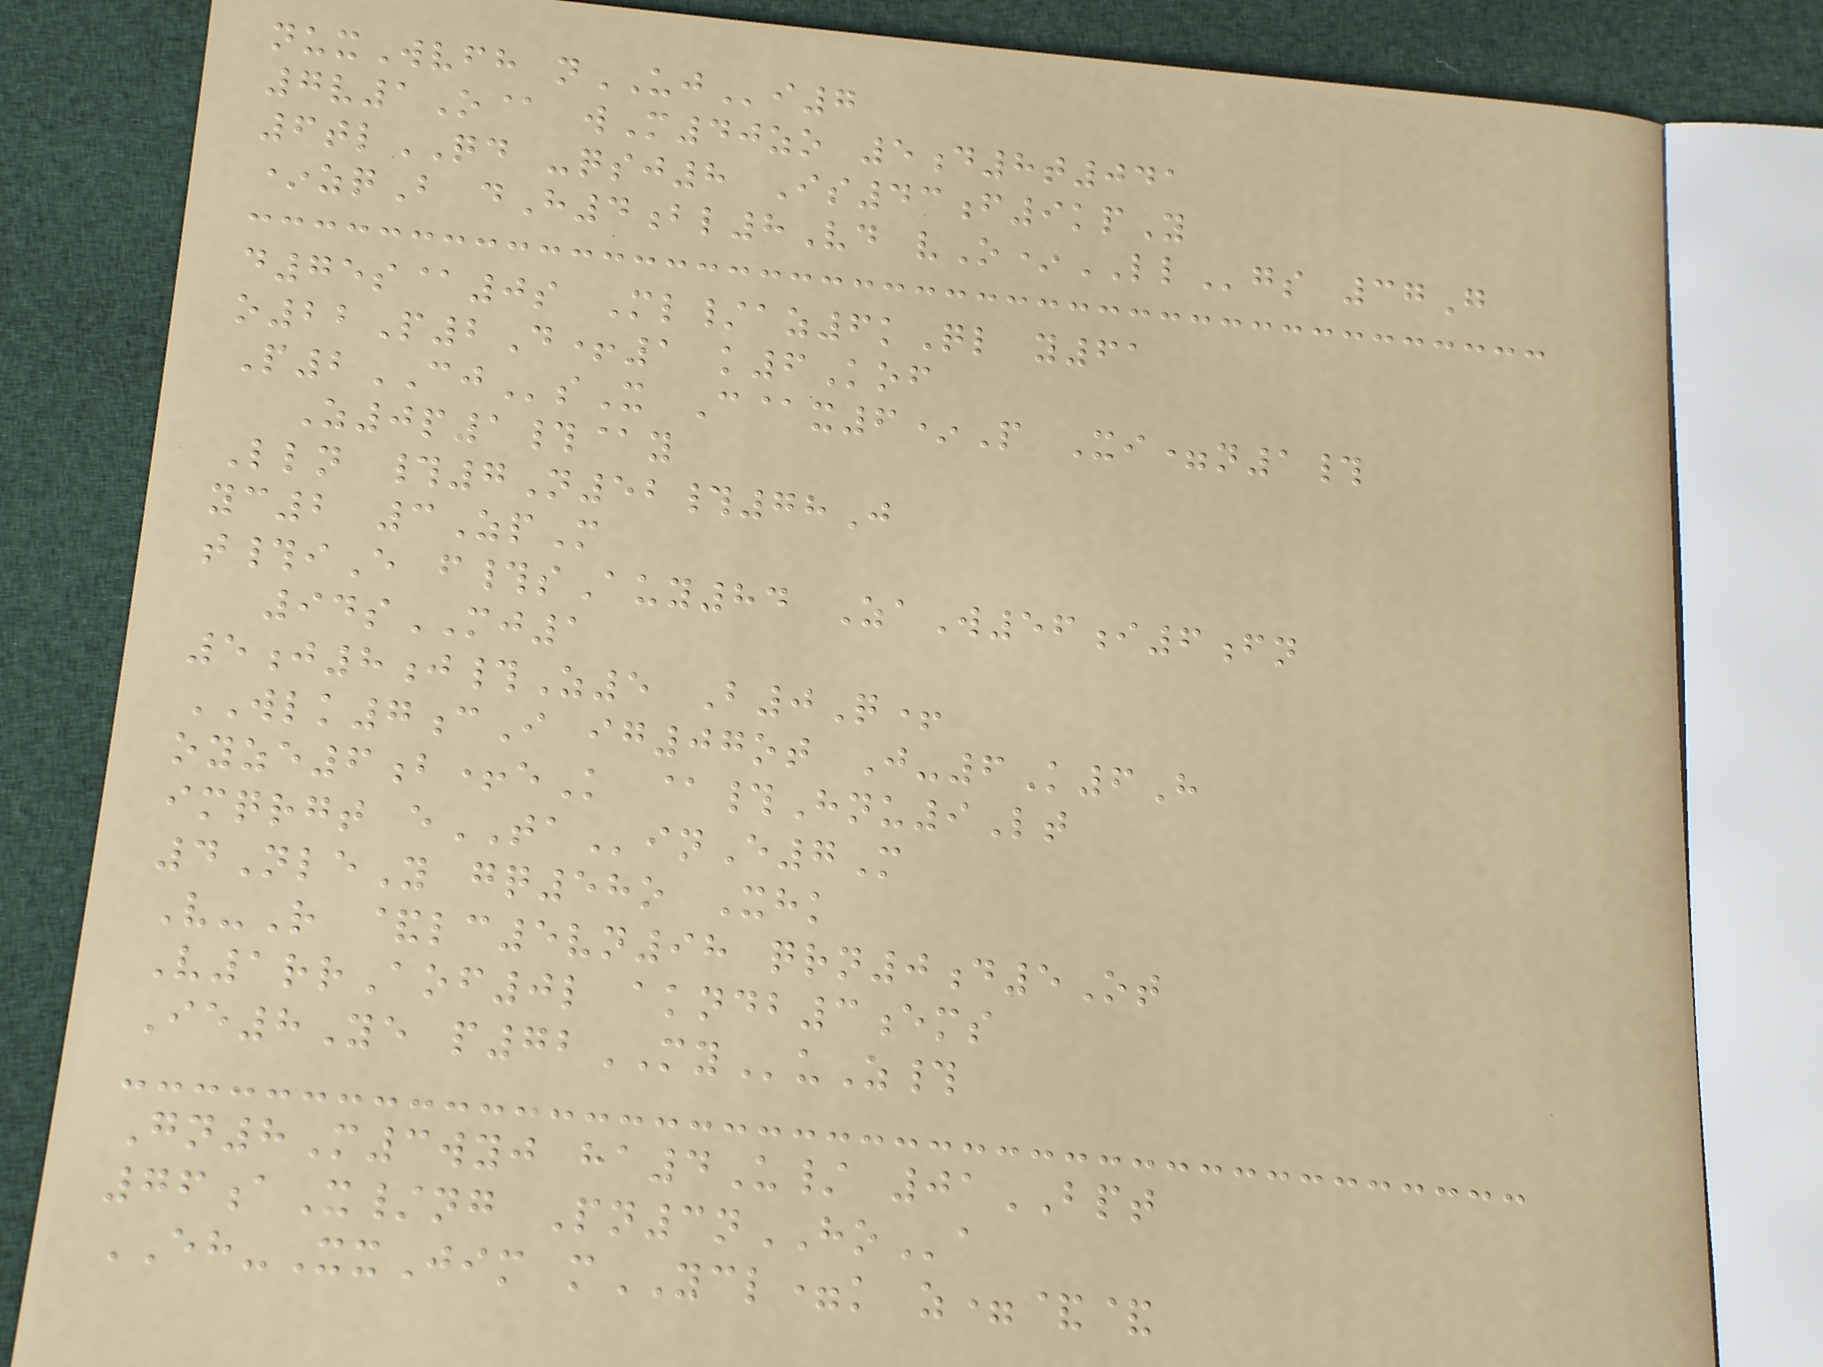nuxWvfh nUJi7
7v1O@ wM40zo 5d8t041
6tlQD -qsj8 Is43f9kpY
*zqB dH4bl8Vd vO*LLgs 37G
d75s@0s Ml/az6kQl y61
o22P2D+1 k6Kof
P2CJsX C@x6*P Xi=n1#
Z0p1#@y
Lln #7N52#78J
yc2 3ZpM
t#iE f#sAuy84 ZaW56i6fn
94sMJ1
5j8j#Z5 B0Q+
WLK7cI ig07ot J-6K6H
oyze6b+eK @#Hnu9Lt
imqrgt eTAinE7M
4NleY gq58o Xhk
V-R &lc5vn98 qrn0d5Ot
V1rrAof0l akndb3ems
Ie8Ye p72MYuZ#
Gn8M3wyj ha4U/ 01BPT
76aX/ng Pn3nHOa
EH-XxJim mYCL=k z=&&
